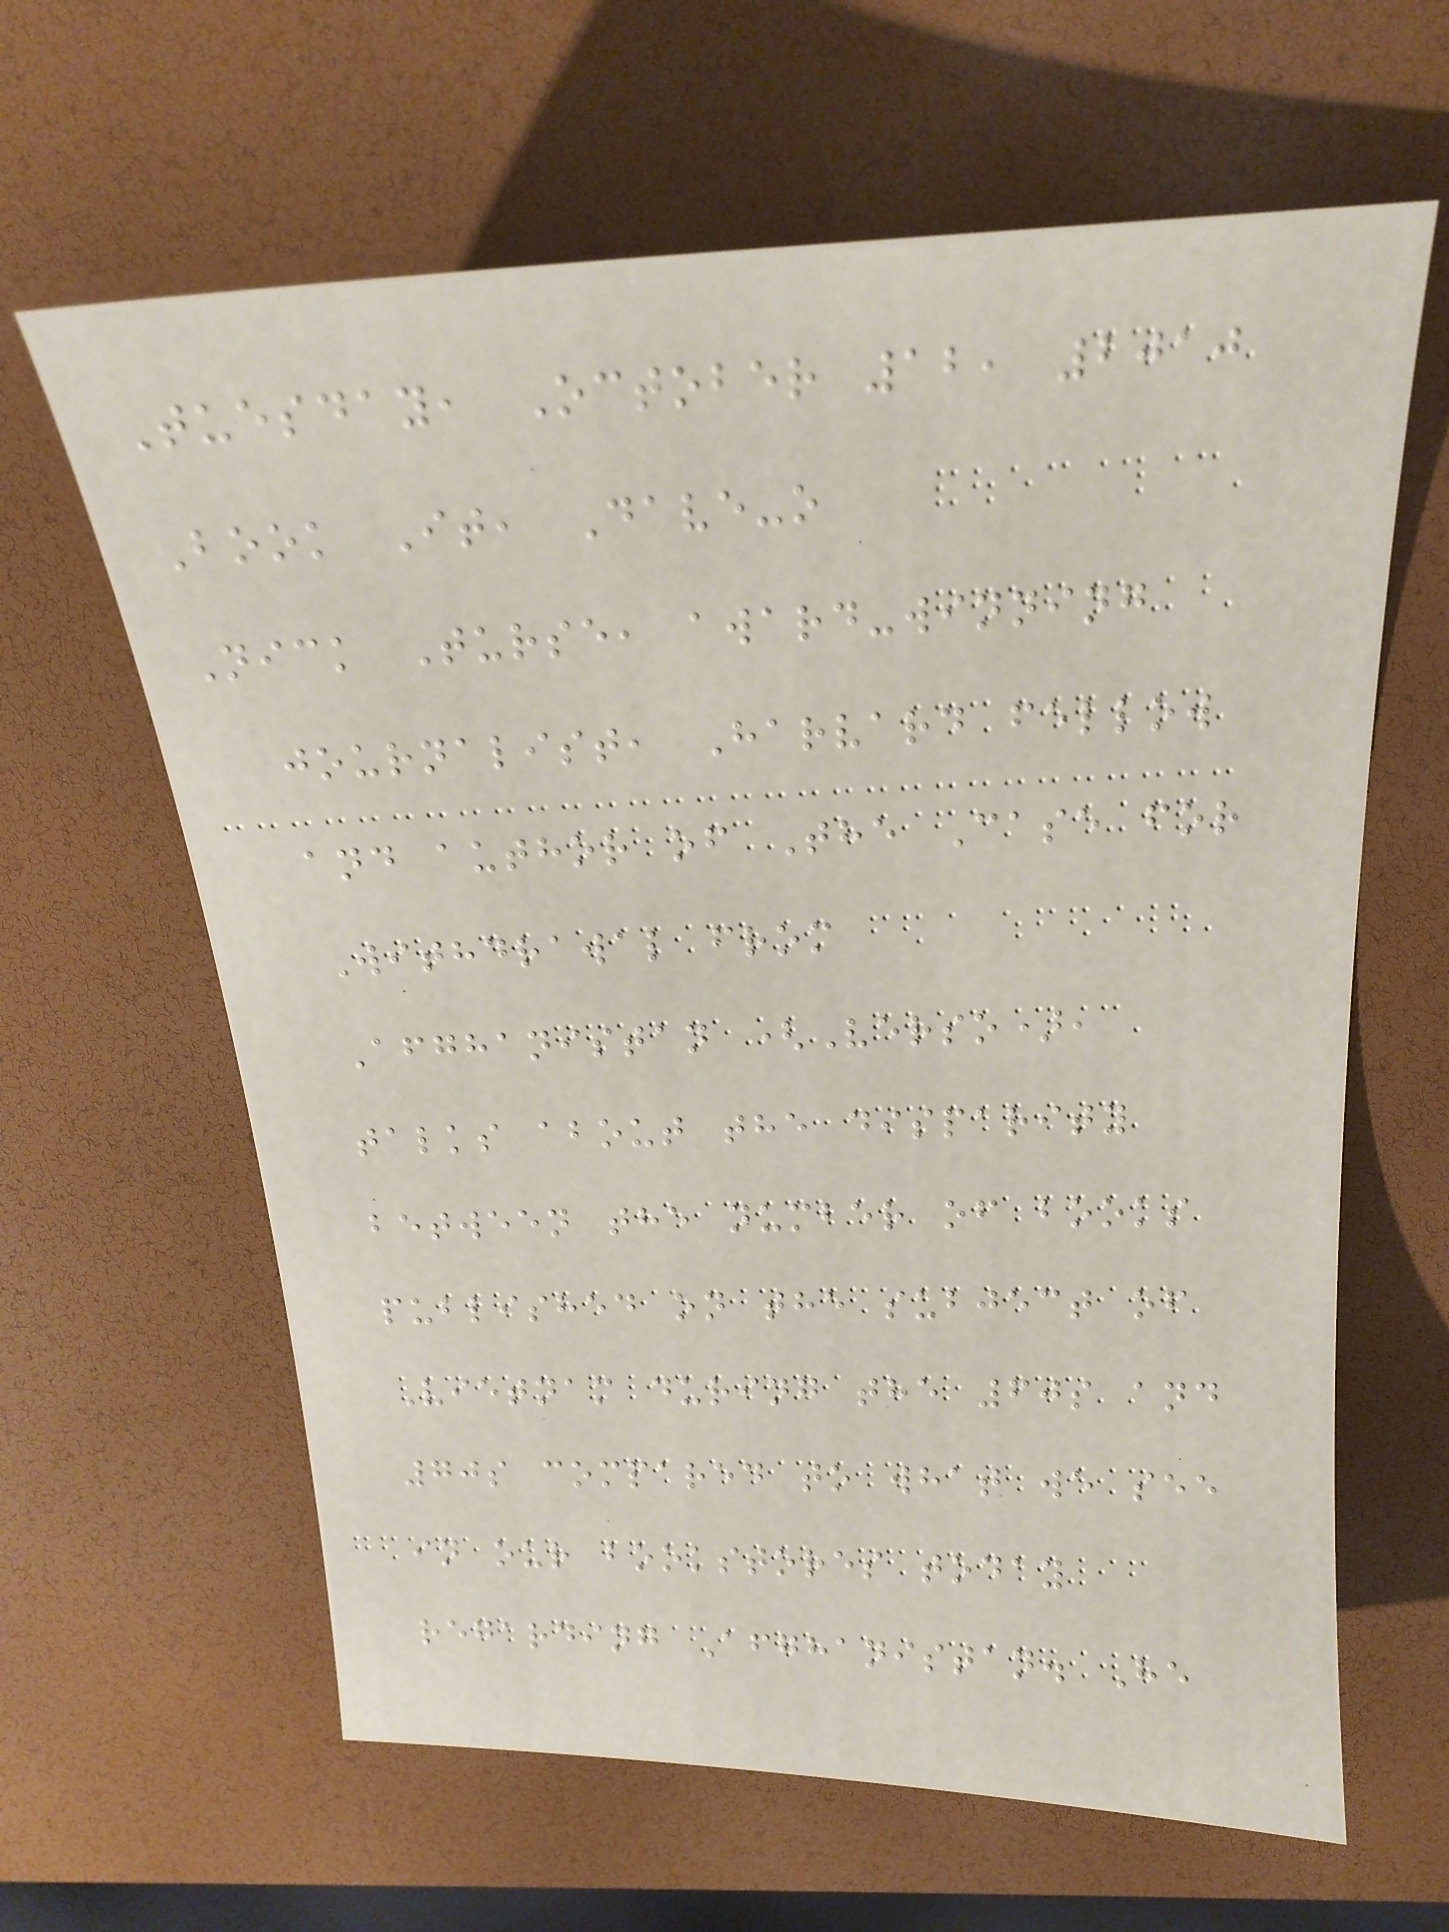Tuesday, October 12, 2010
Book It, Dave-o
Nick Turse, award-winning
journalist, Harvard fellow
and author of The Case for
Withdrawal from
Afghanistan (Verso),
talks about the disparity
between the number of books
published on the subject of
Vietnam during the 60s and
70s compared to what we see
in our bookstores today
regarding Afghanistan. He
